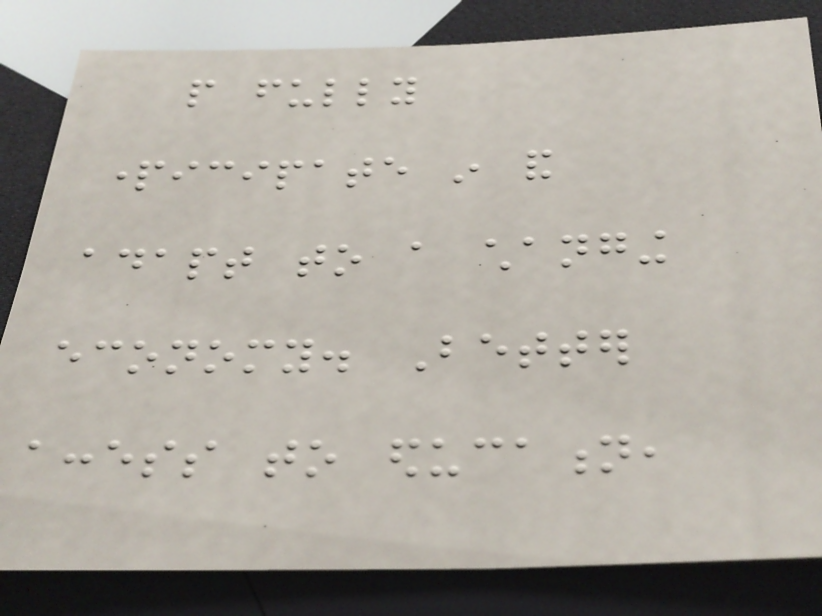people fully
participate in and
adapt to a changing
economy. Better
access to education,
